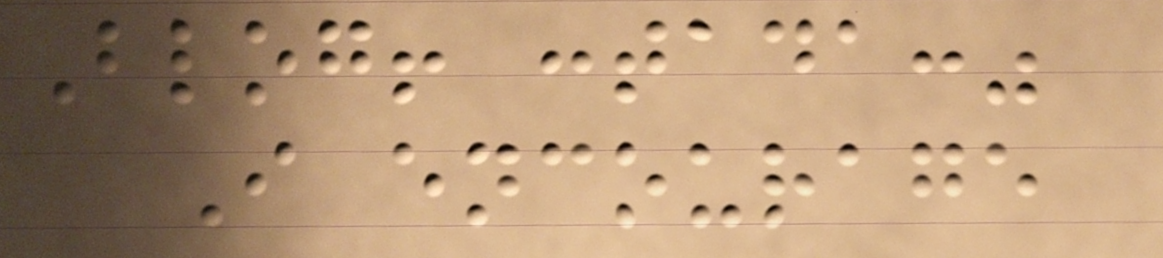Blog! :tada:"
I encourage
